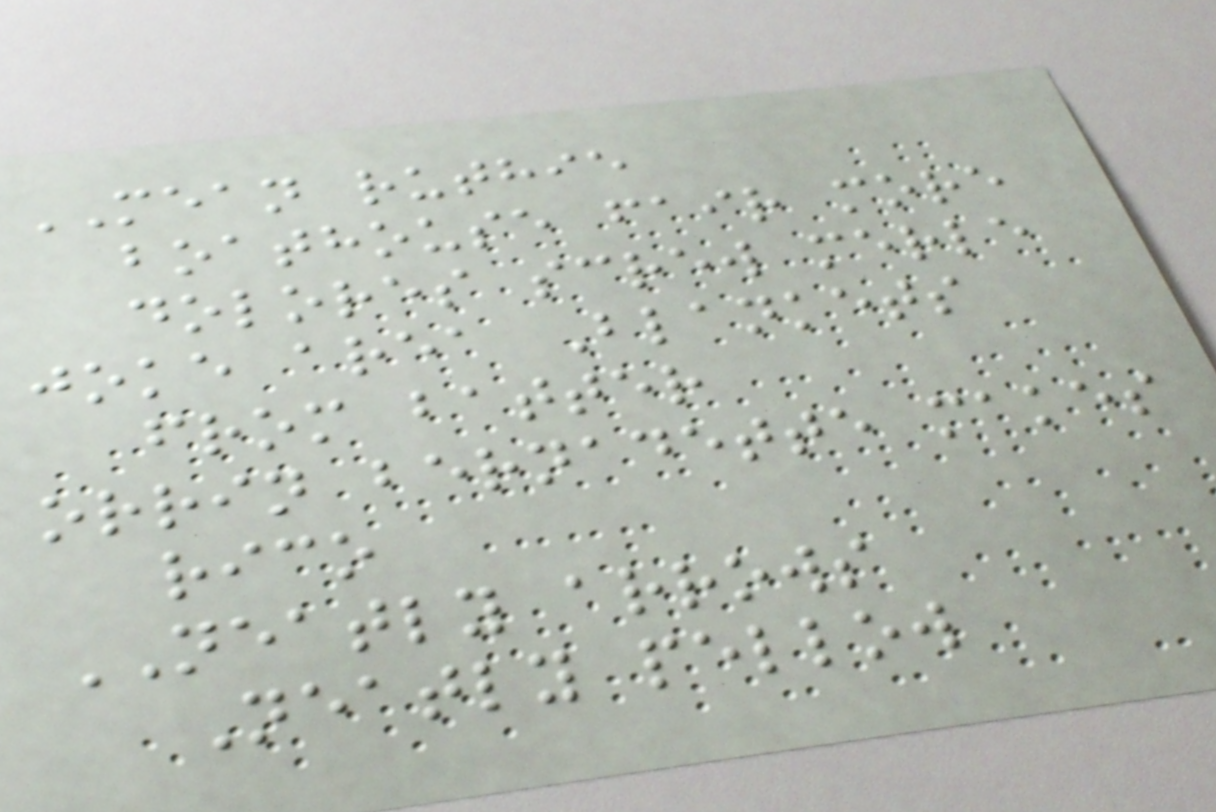MEAN ruthie
boathouse fair more
dolores screw merle
joke area Blankets
from batter
orrin bernadette makes
rico
NEATLY arrows
Neatly pellow
